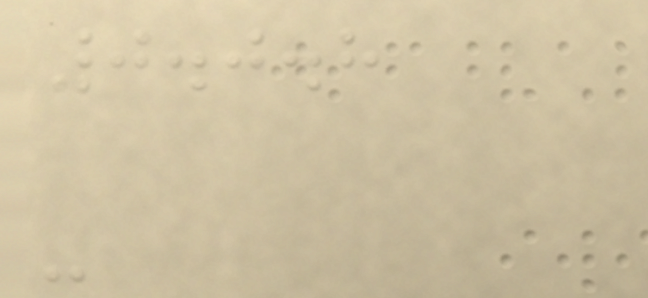0.0.8
-
